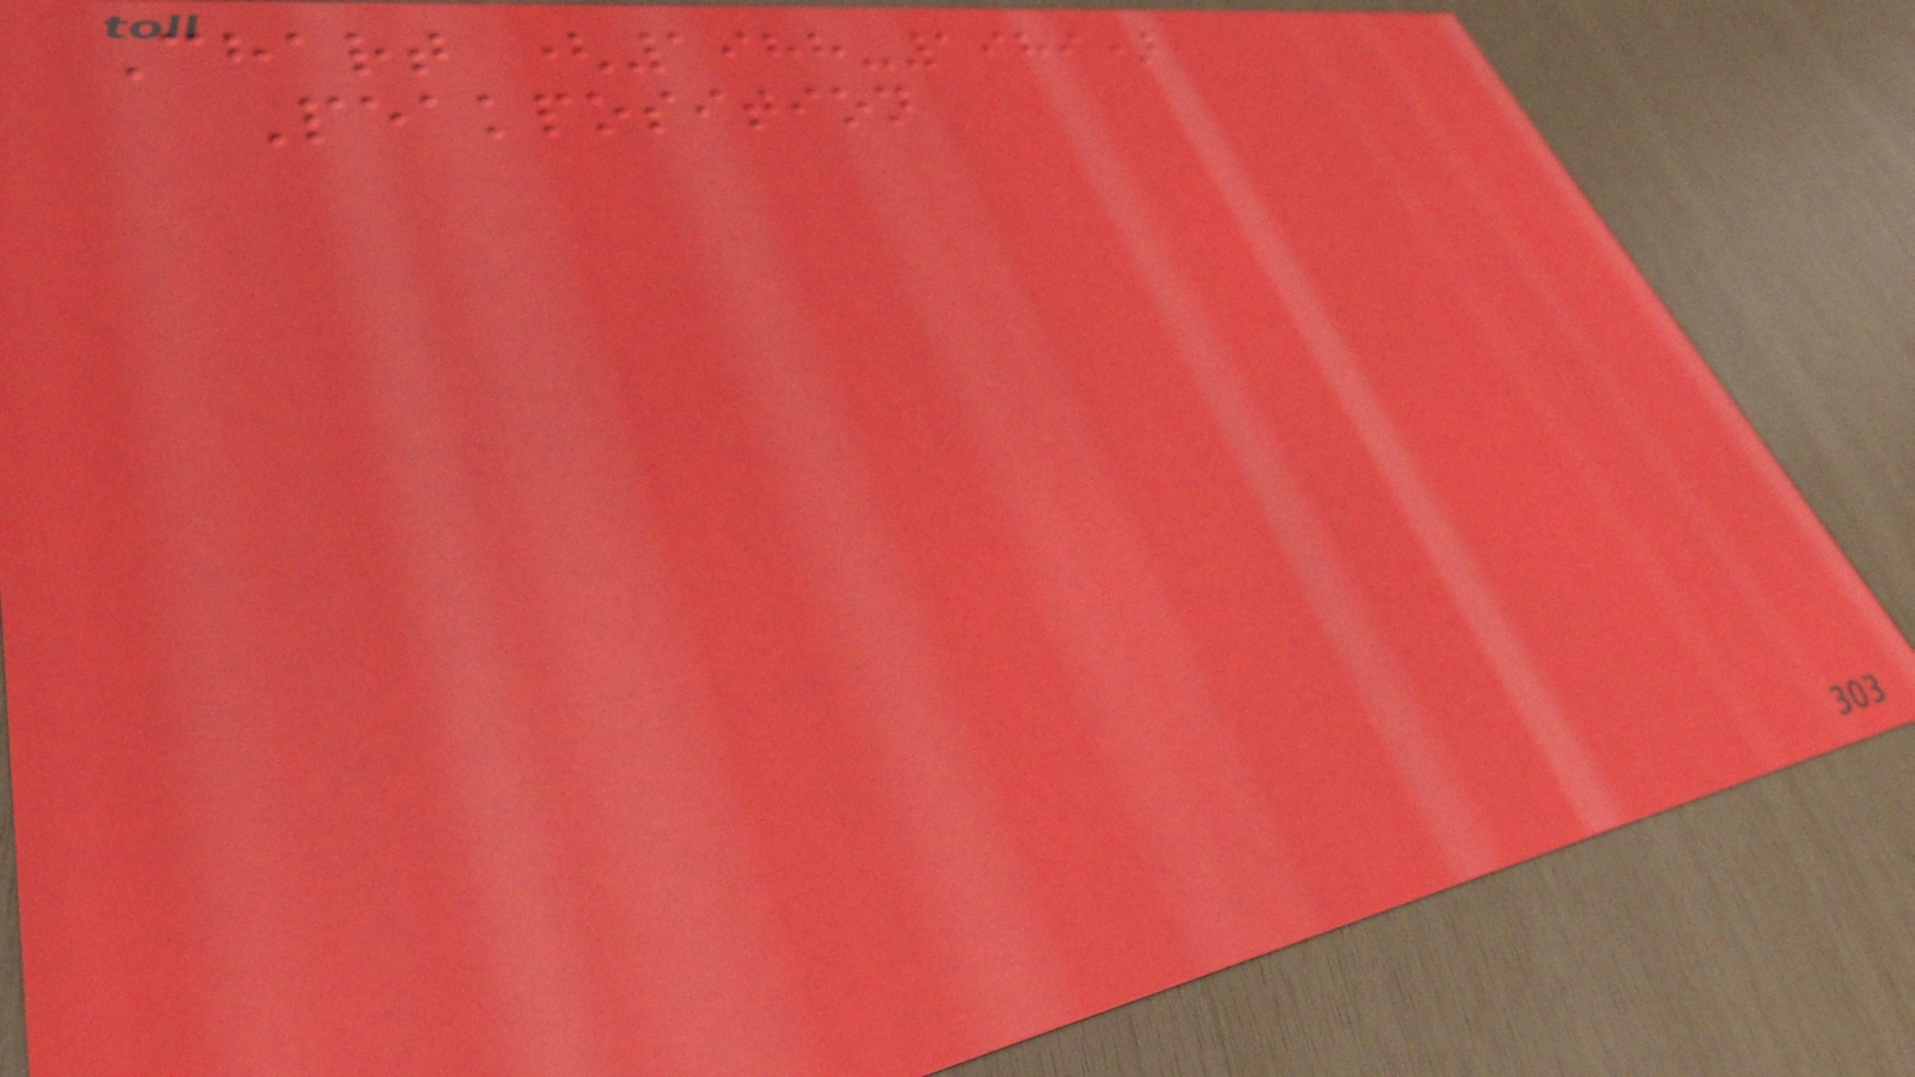Chart (1988-1989)
Peakposition
